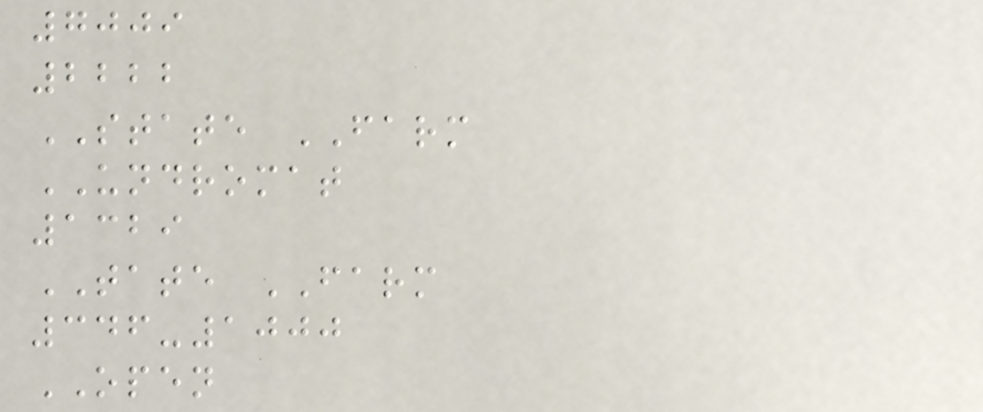7009
2222
STATE FARM
UNDROMAT
1329
TATE FARM
346-1000
OPEN
